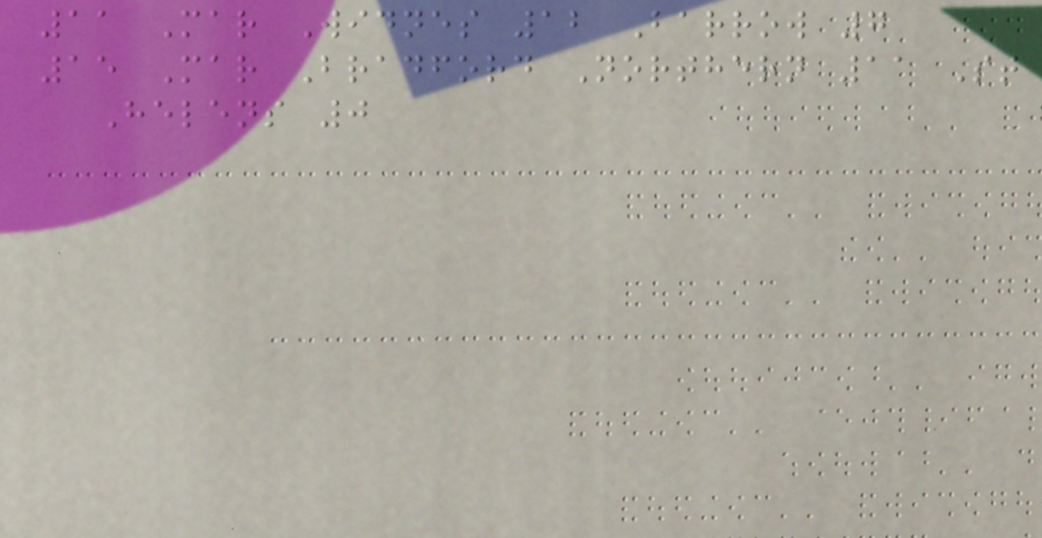11 Mar Widnes 12 Barrow 7
15 Mar Bradford Northern 11 St
Helens 0
